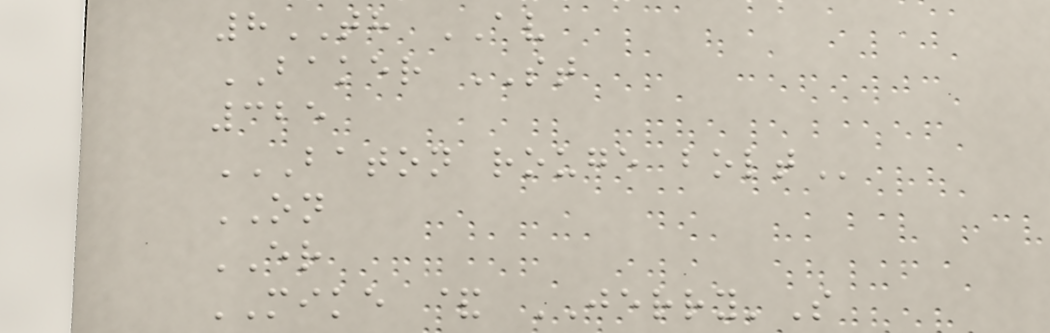8TH AV
BAKER ST
325
BATON ROUGE BOLT
ON
ER
MIKE & JERRY'S
